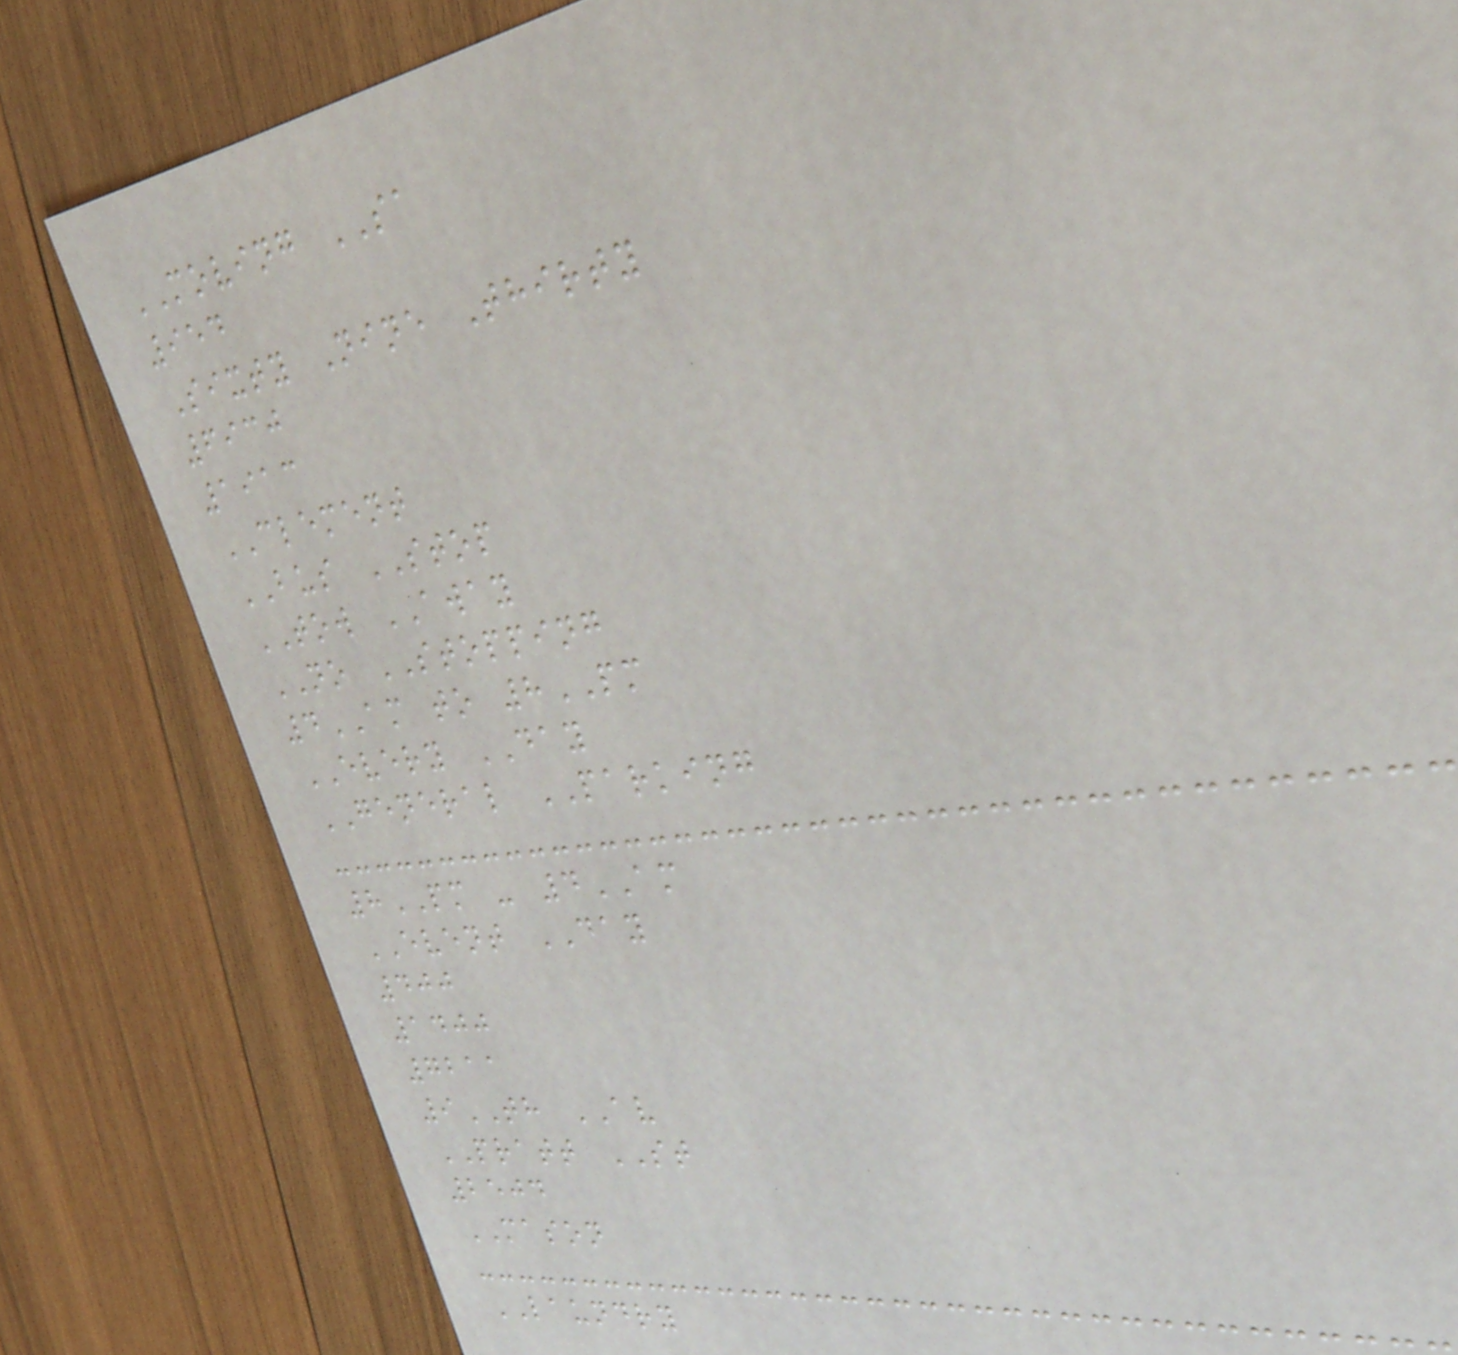MOVING SA
954
Sixty Nine Thirty
6930
1913
CLEMENT
BUS STOP
TOW AWAY
NO STOPPING
4AM to 8PM
EVERY DAY
GENERAL PARKING
8PM - 4AM
EVENT DAY
400
1400
7211
9TH AV
PRATT ST
2504
MASON
LAUNDRY
